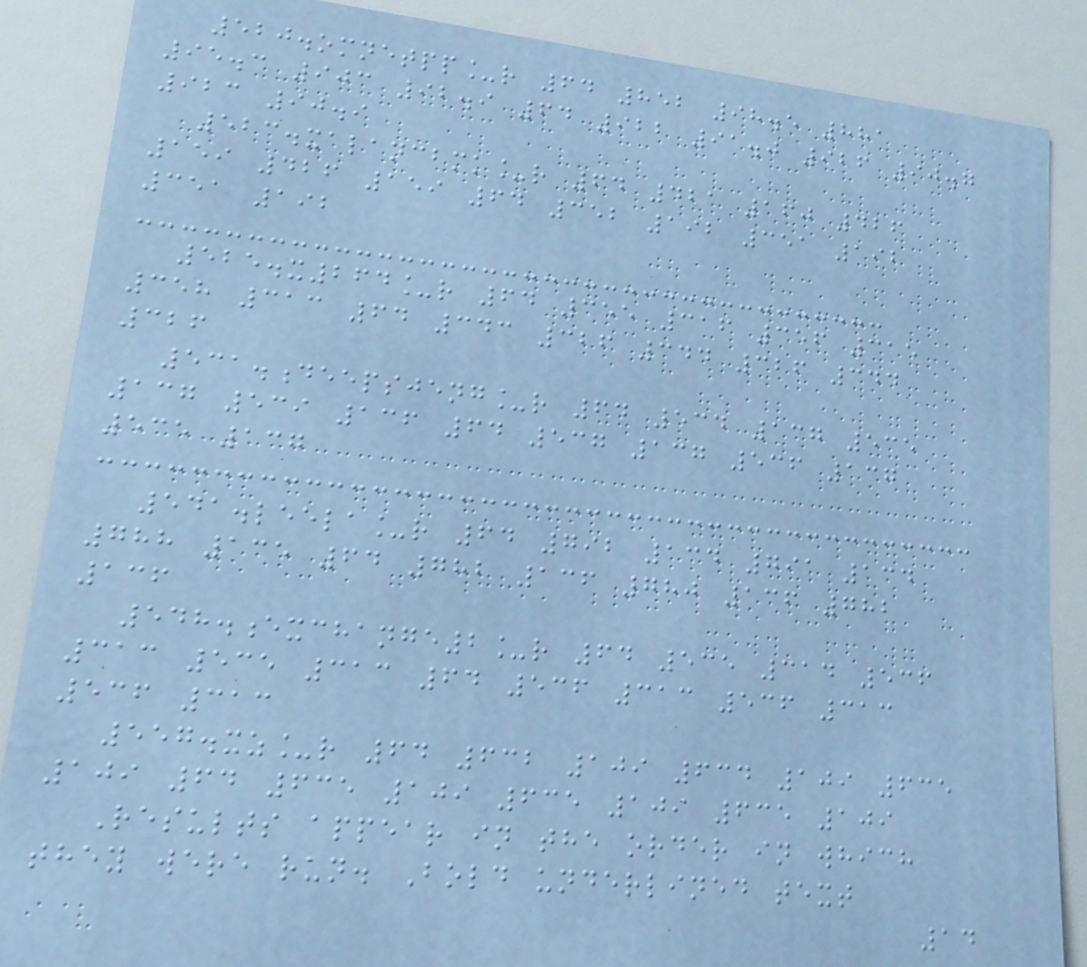520.omnetpp_r 64 852 98.5 881
95.3 903 92.9 64 922 91.0 926 90.7
923 90.9
523.xalancbmk_r 64 421 160 426
159 426 159 64 352 192 351 192
351 192
525.x264_r 64 355 316 356 315
358 313 64 343 326 344 326 344
326
531.deepsjeng_r 64 534 137 535
137 539 136 64 537 137 536 137
535 137
541.leela_r 64 792 134 791 134
788 135 64 782 136 780 136 782
136
548.exchange2_r 64 535 314 536
313 535 313 64 536 313 536 313
536 313
557.xz_r 64 632 109 634 109 635
109 64 635 109 635 109 635 109
Results appear in the order in which
they were run. Bold underlined text
14
